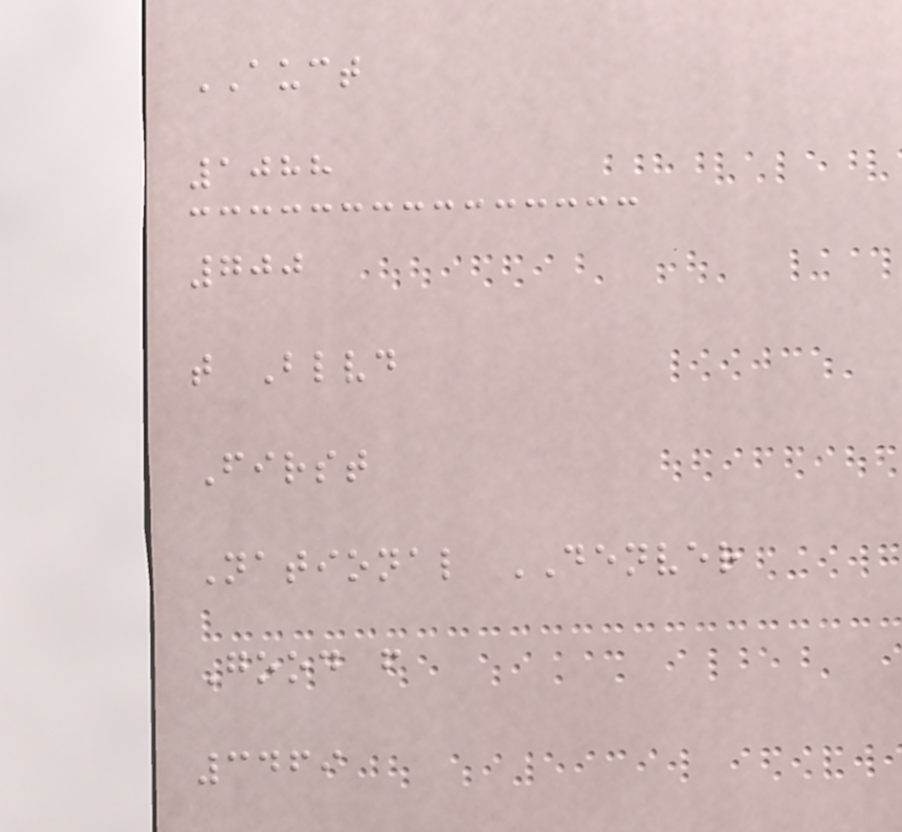AUCT
1088
700
t Blvd
First
National DENVER
Good f
3469
